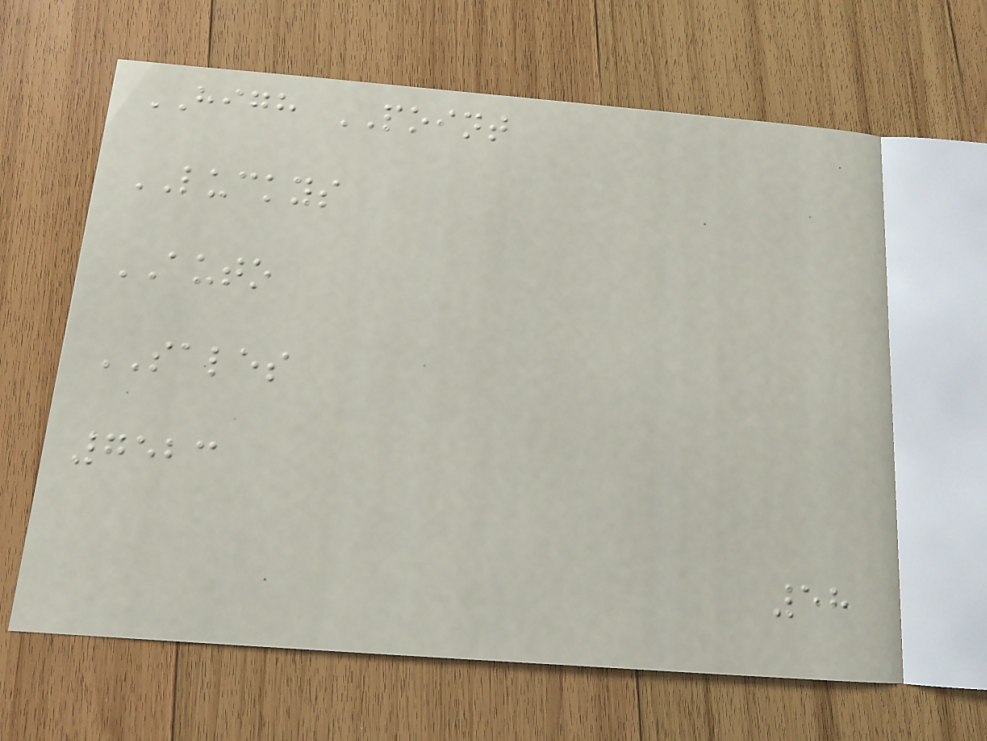HIGH POINT
LUCKYS
AUTO
SALES
7523
58
